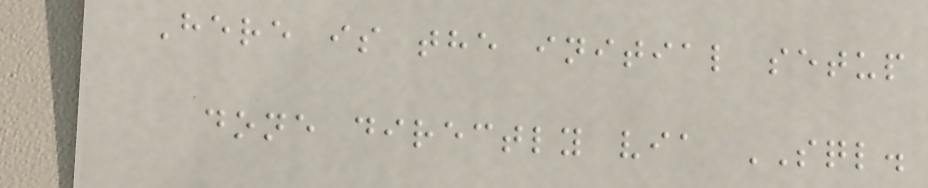Here is the initial setup
done directly via SQL.
